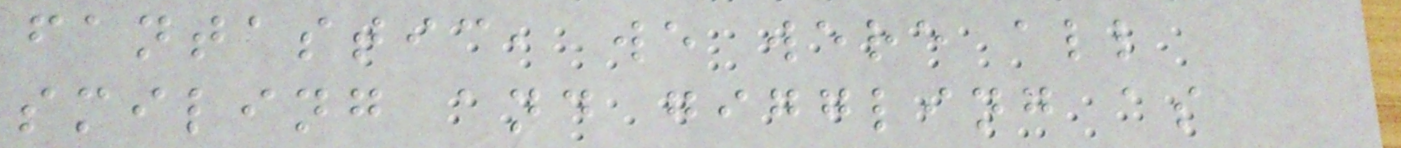fantastic, we were all
smiling and giggling as
